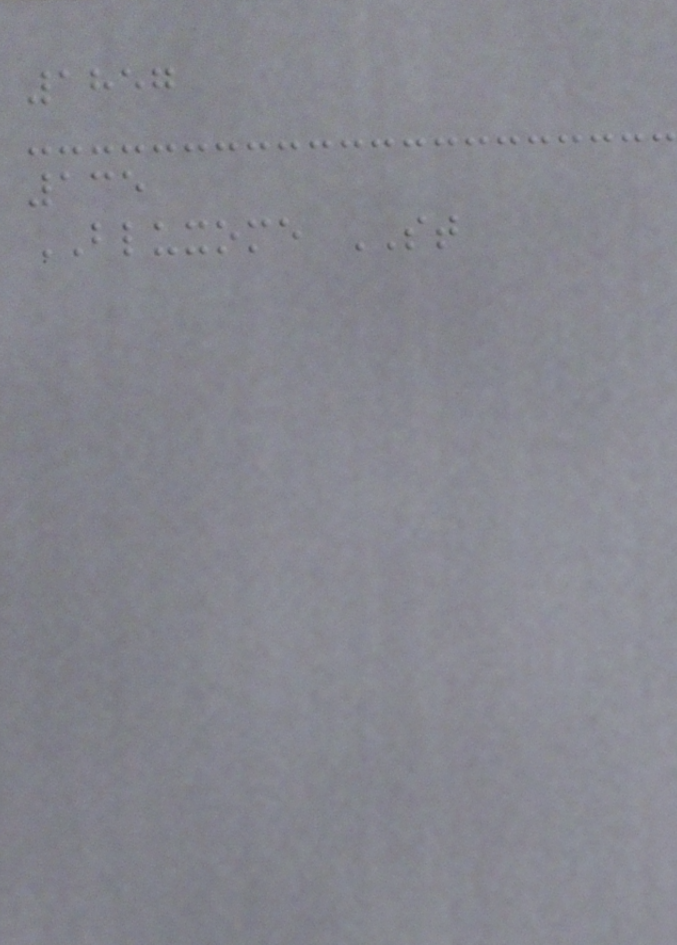1857
135
BLUXOME ST
